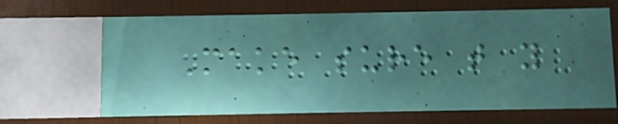Make sure that you
